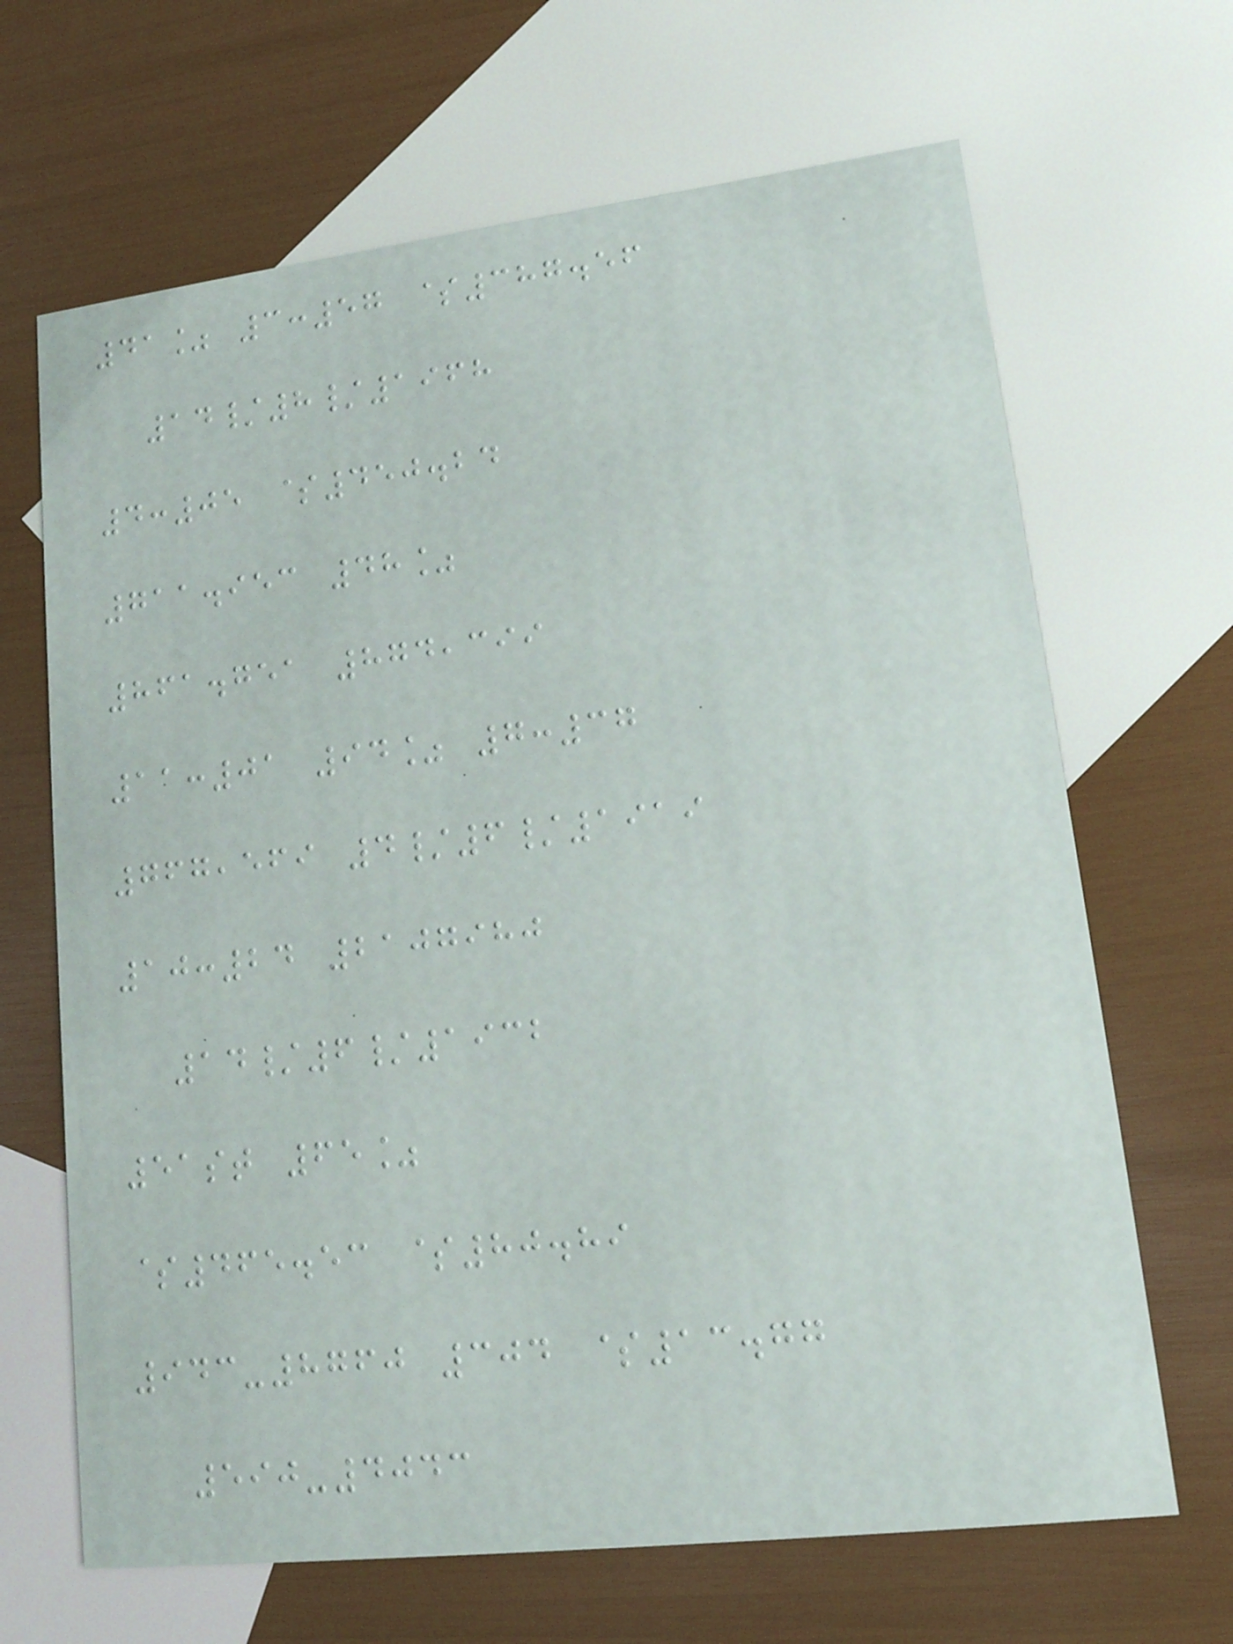41% 3:57 $387.56
14/8/1968
4:05 $450.24
711.953 48%
861.751 874,399
11:01 94% 7:37
767,569 4/6/1919
10:24 2107980
14/6/1932
51st 65%
$465.53 $80.89
943-8760 304 $13.77
590-4043
